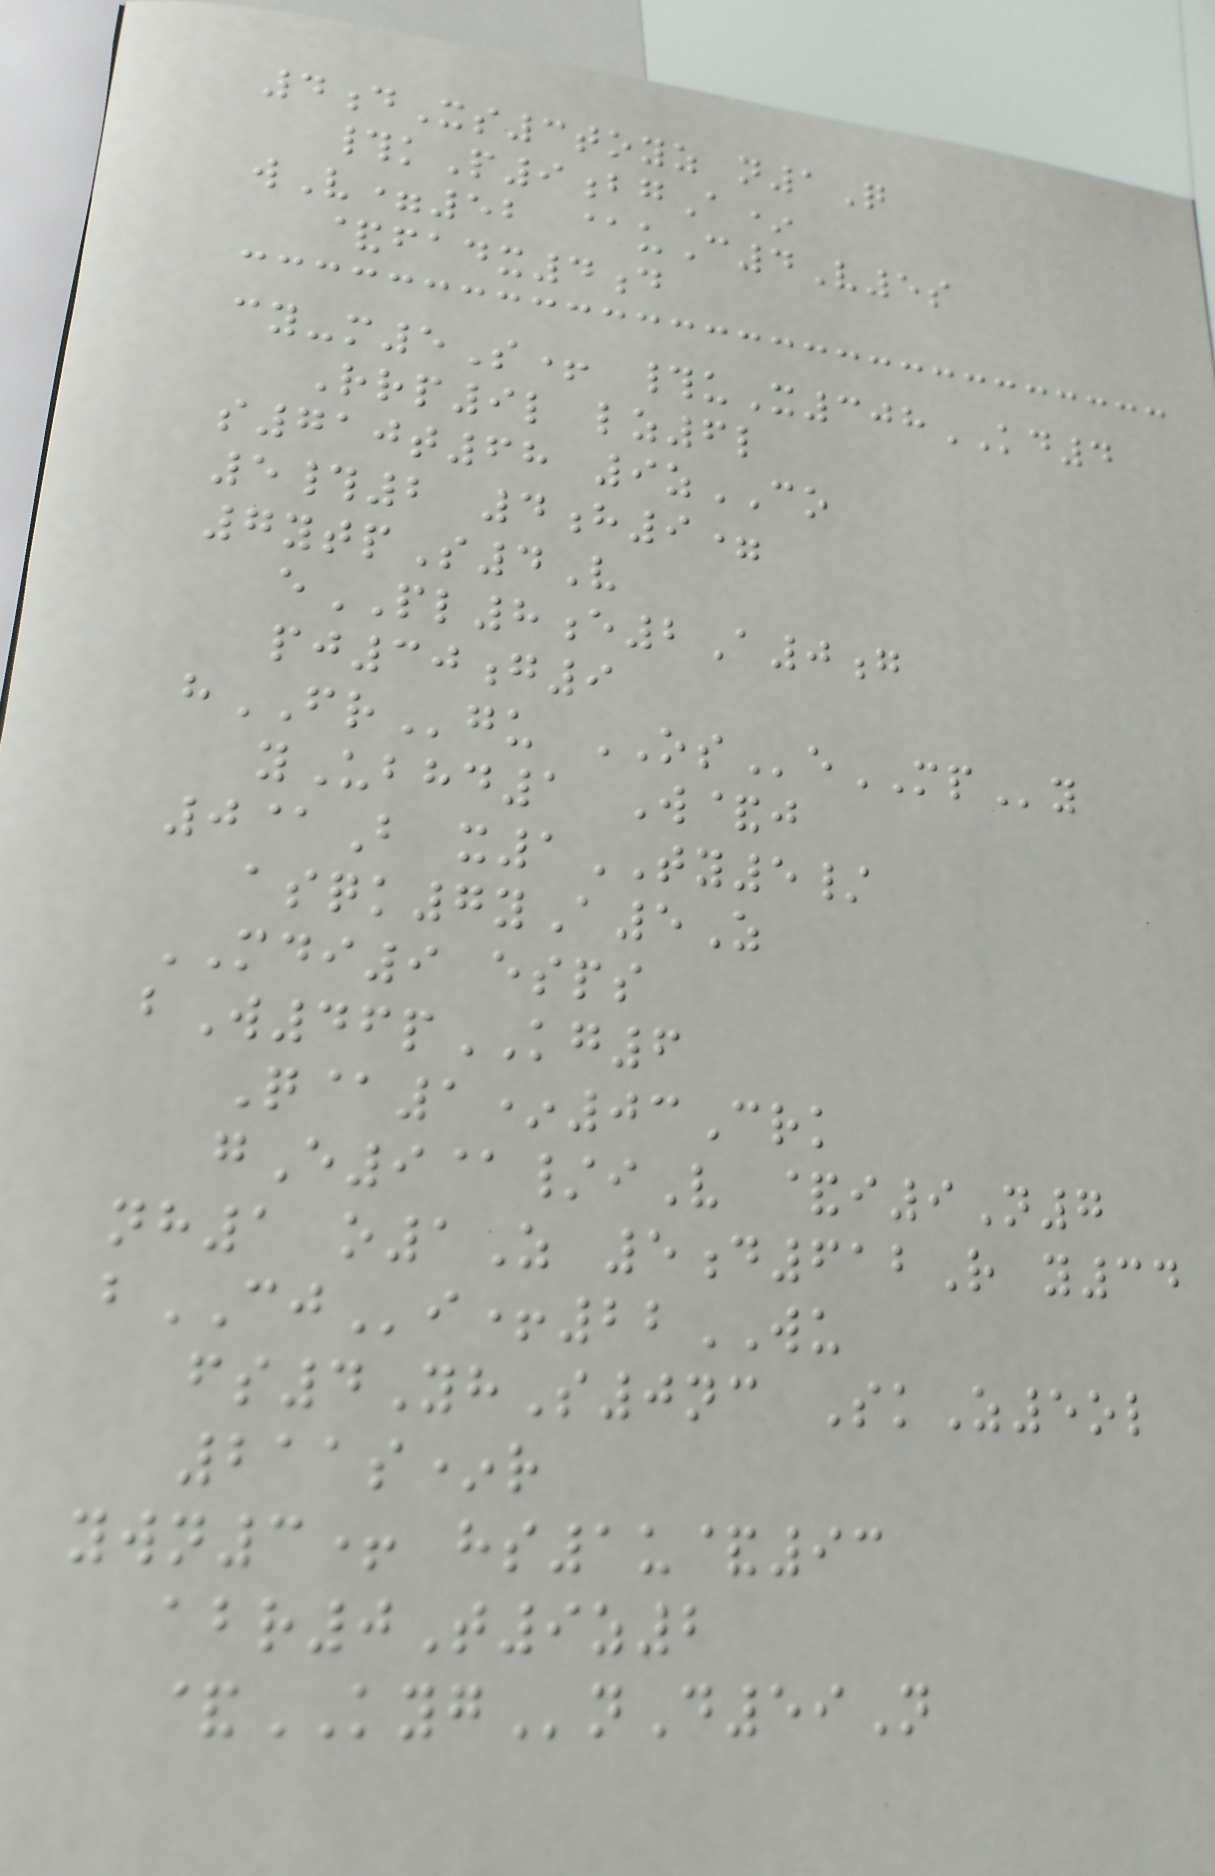4dXs3toyz n1Q
#kP9bgA*
wV=52 @uC4V5s
&fadx4d
cy-m5S+ #uX308KD4
Rrp9l lz6l
s710t68 9zCO
5#2 4h9=
7ytpS4V
ePL8e2A0g
pj30g9
hFRgu OSeMPy
yUbhd1 W&j
0@B x1TY5/
asqk7yA5Z
MDI9 esps
bW46pKG6
Q@1*03Crk
gE9@/iV &i9N7
nh1 o1Z 5d612R y34
bCJi+22WU
fs4YhS0nc SkZ5ol
211s*r
ywn3+ hs1u&93
abr0T9z2
&KYGnD59N
